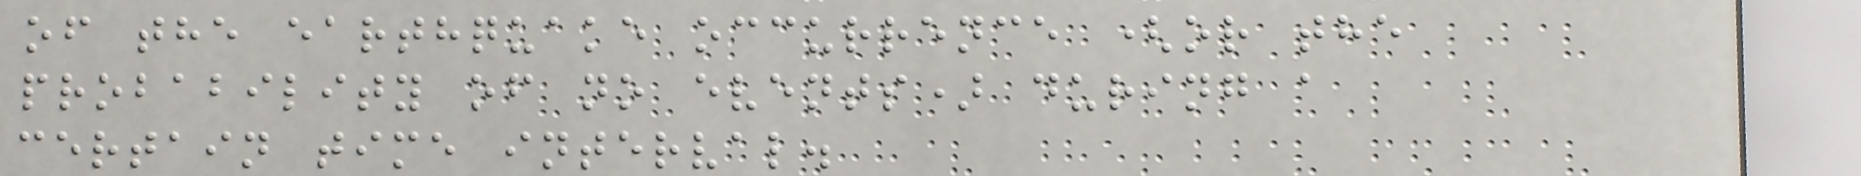of the earthquake occurrence (or the
probability of no events) during a
certain time interval.
